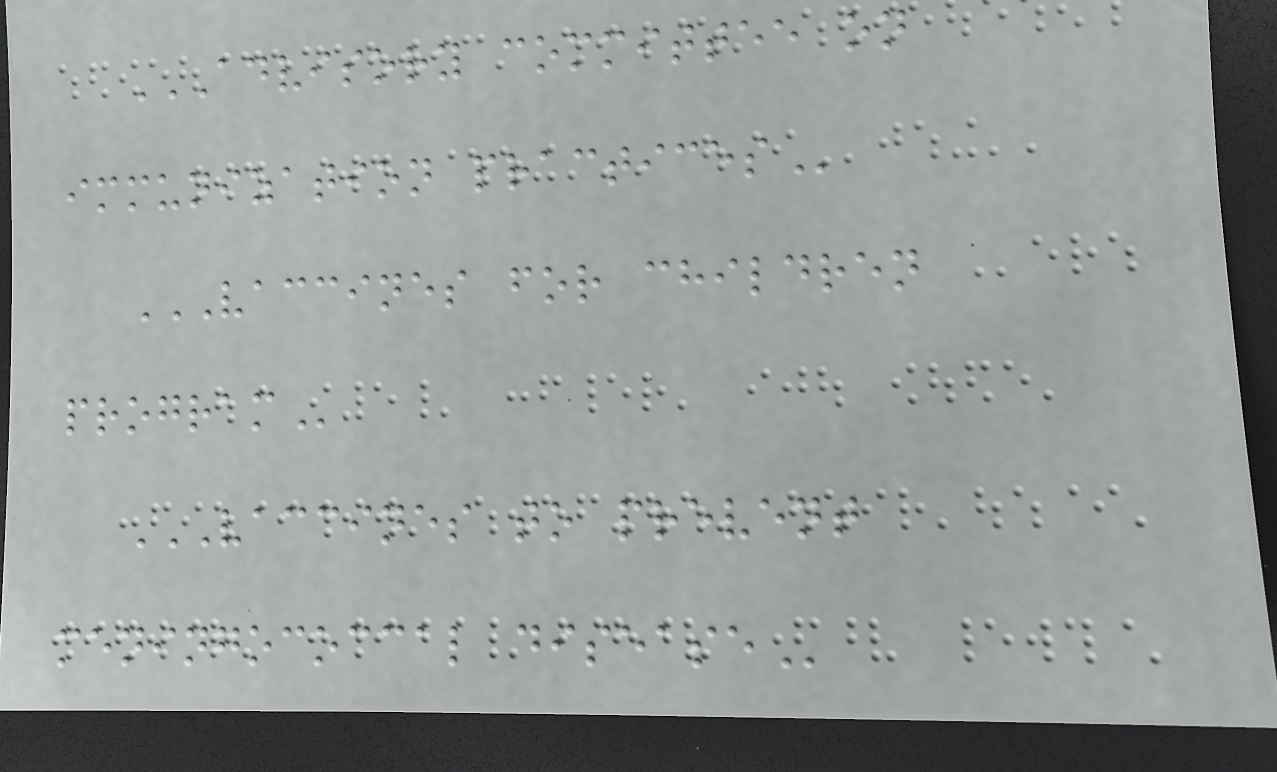ADVISORY COMMITTEE ON
IMMUNIZATION PRACTICES
VACCINES FOR CHILDREN
PROGRAM
VACCINES TO PREVENT
MENINGOCOCCAL DISEASE
